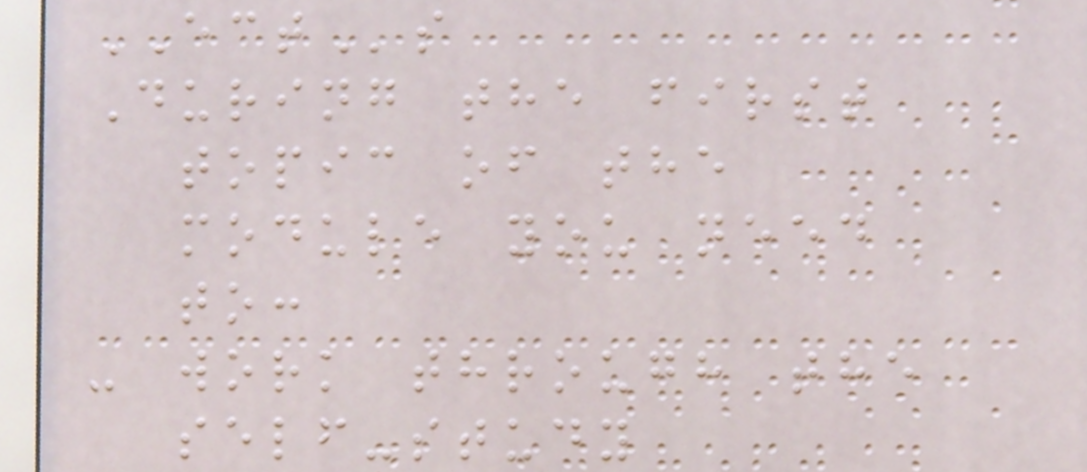ECTs
During the first
topic of the
module you need
to:
- work through the
self-study
